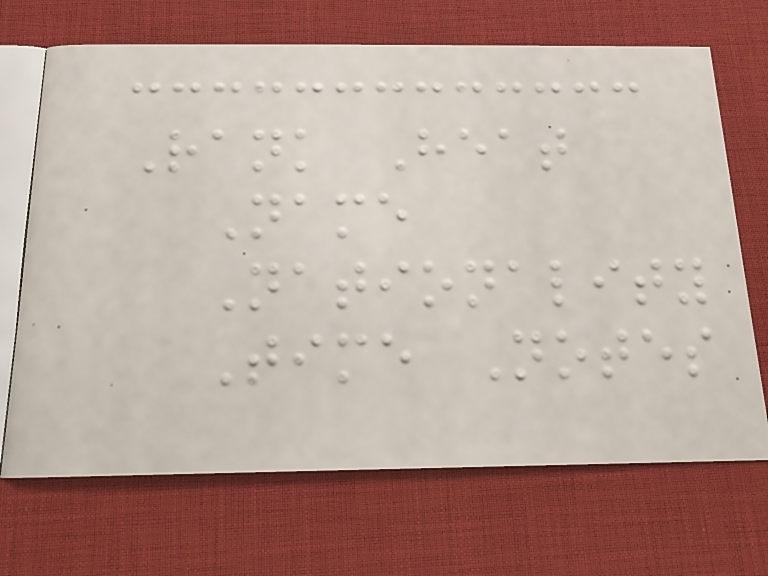Rank Heat
Name
Nationality
Time Notes
